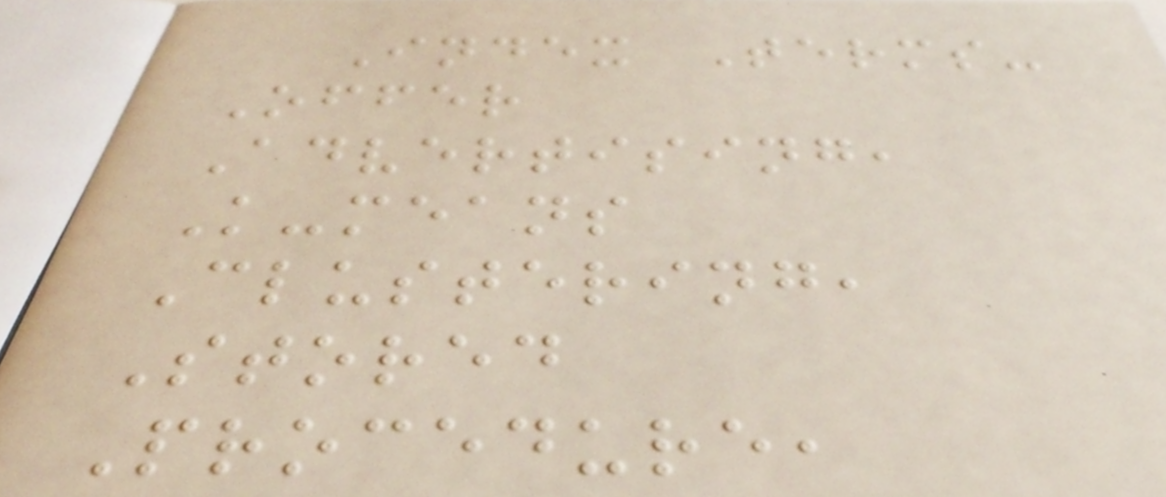Index Terms-
Offer
Advertising,
K-means
Clustering,
Stored
Procedure,
